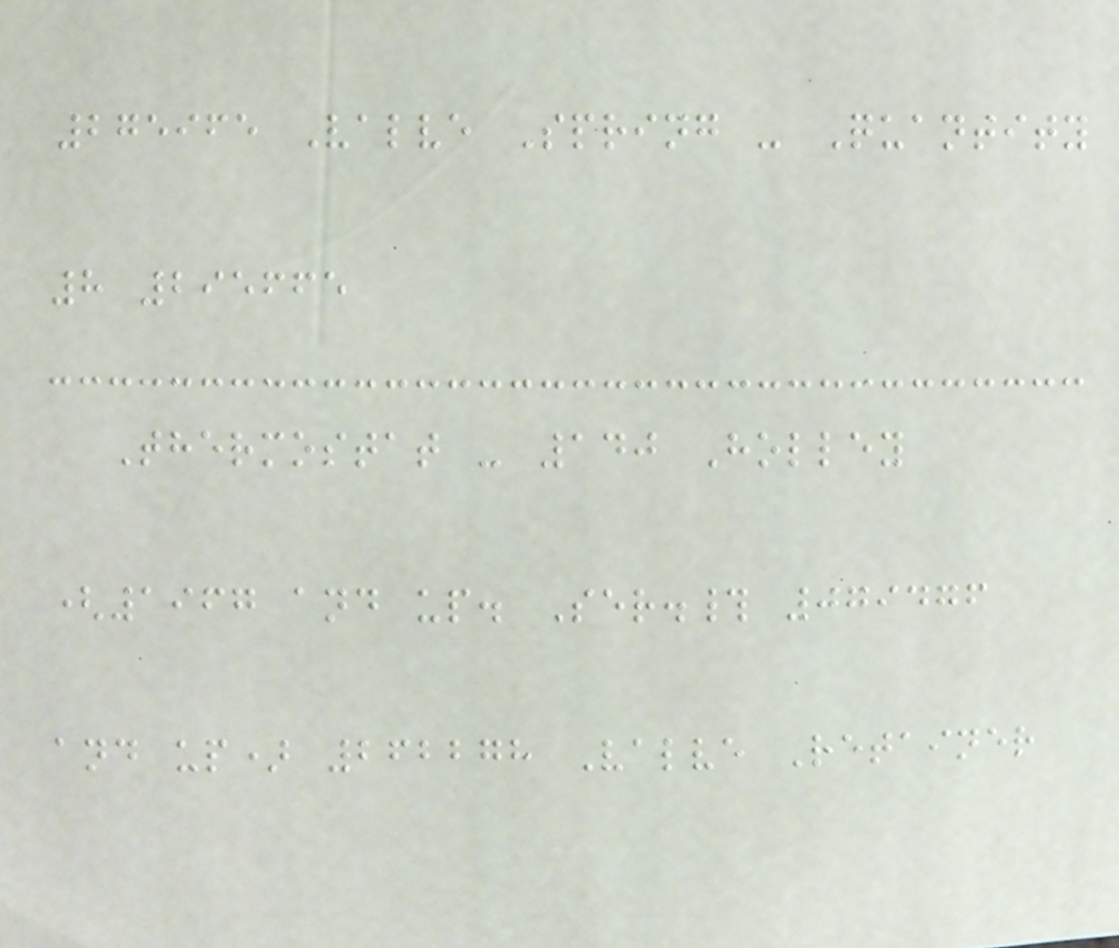275965 Valve Spring - Quantity
8 295665
Thermostat - 140 Holley
(1967 and up. Ser.# 079476
and up) 262278 Valve Retainer
